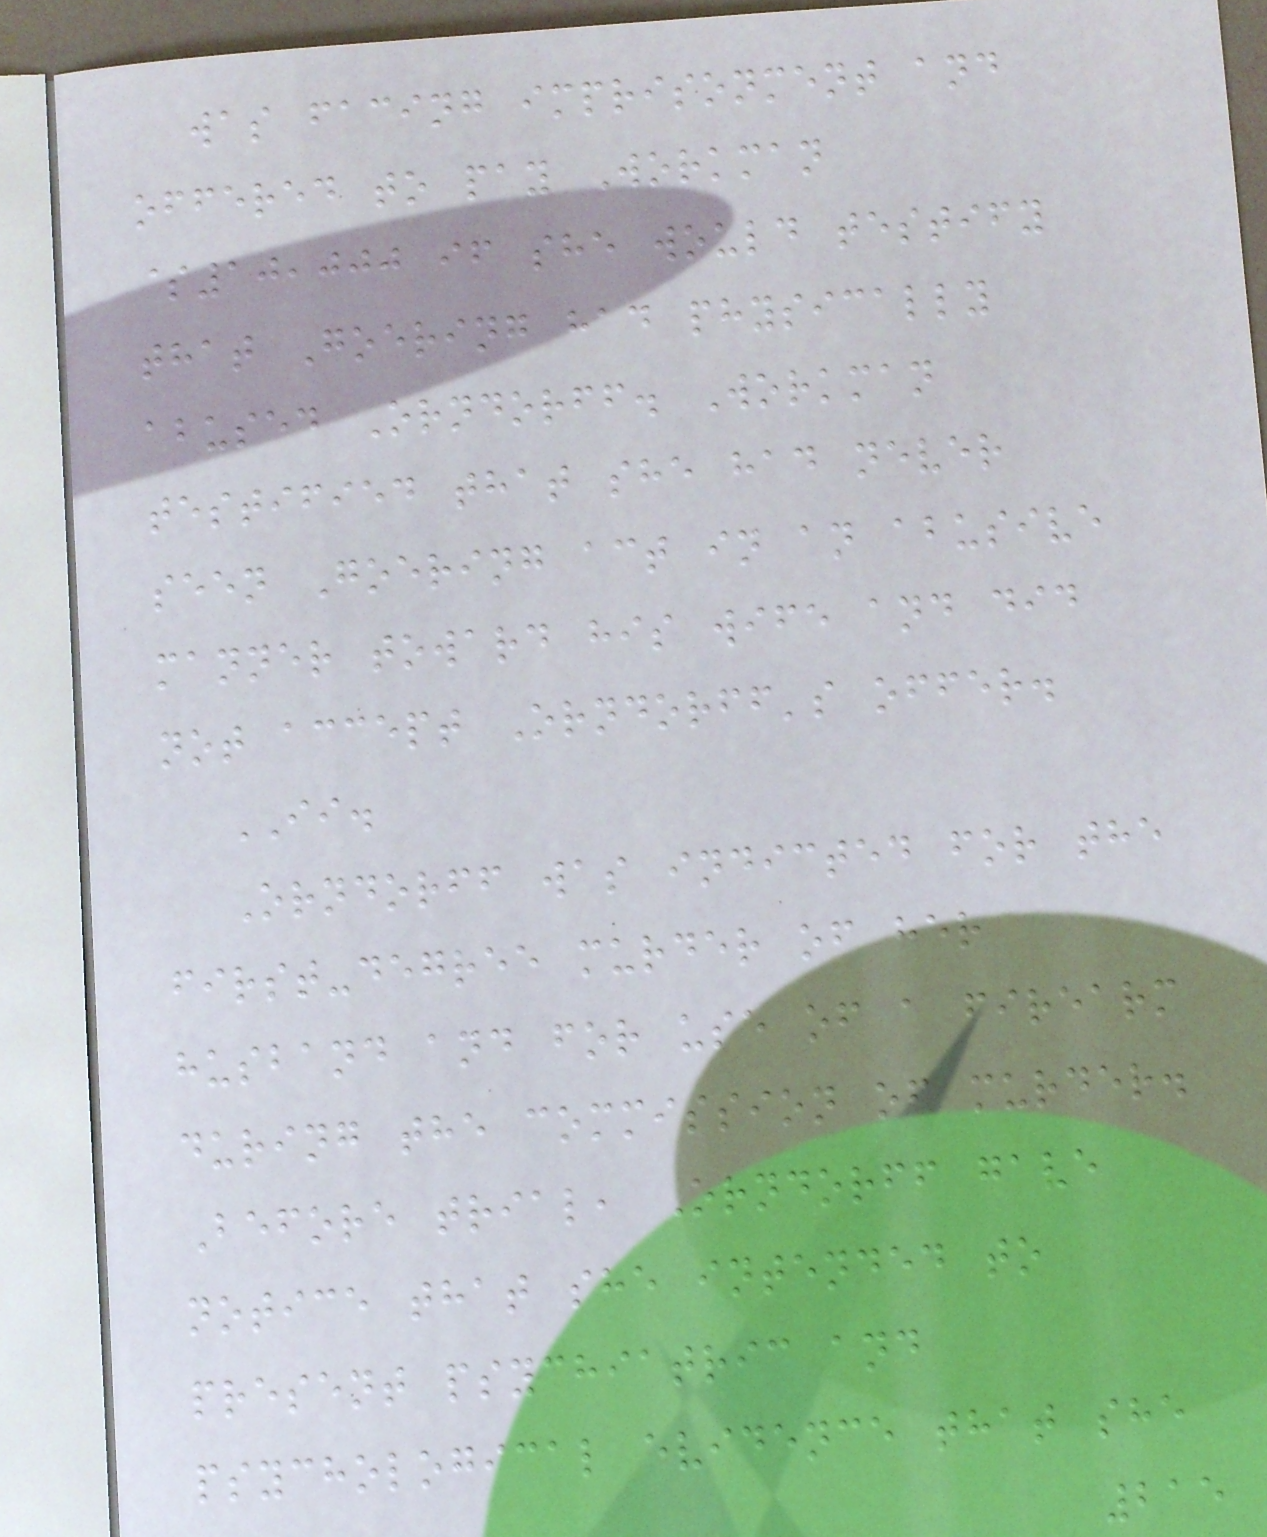was facing imprisonment and
offered to pay Workman
$10,000 if she would testify
that Goering had physically
abused Orndorff. Workman
testified that she had never
seen Goering act in an abusive
manner toward his wife and did
not accept Orndorff's offer.
II.
Orndorff was indicted for the
first-degree murder of her
husband and for use of a firearm
during the commission of murder.
Before trial, Orndorff gave
notice that she intended to
present psychiatric and
psychological evidence that she
215
